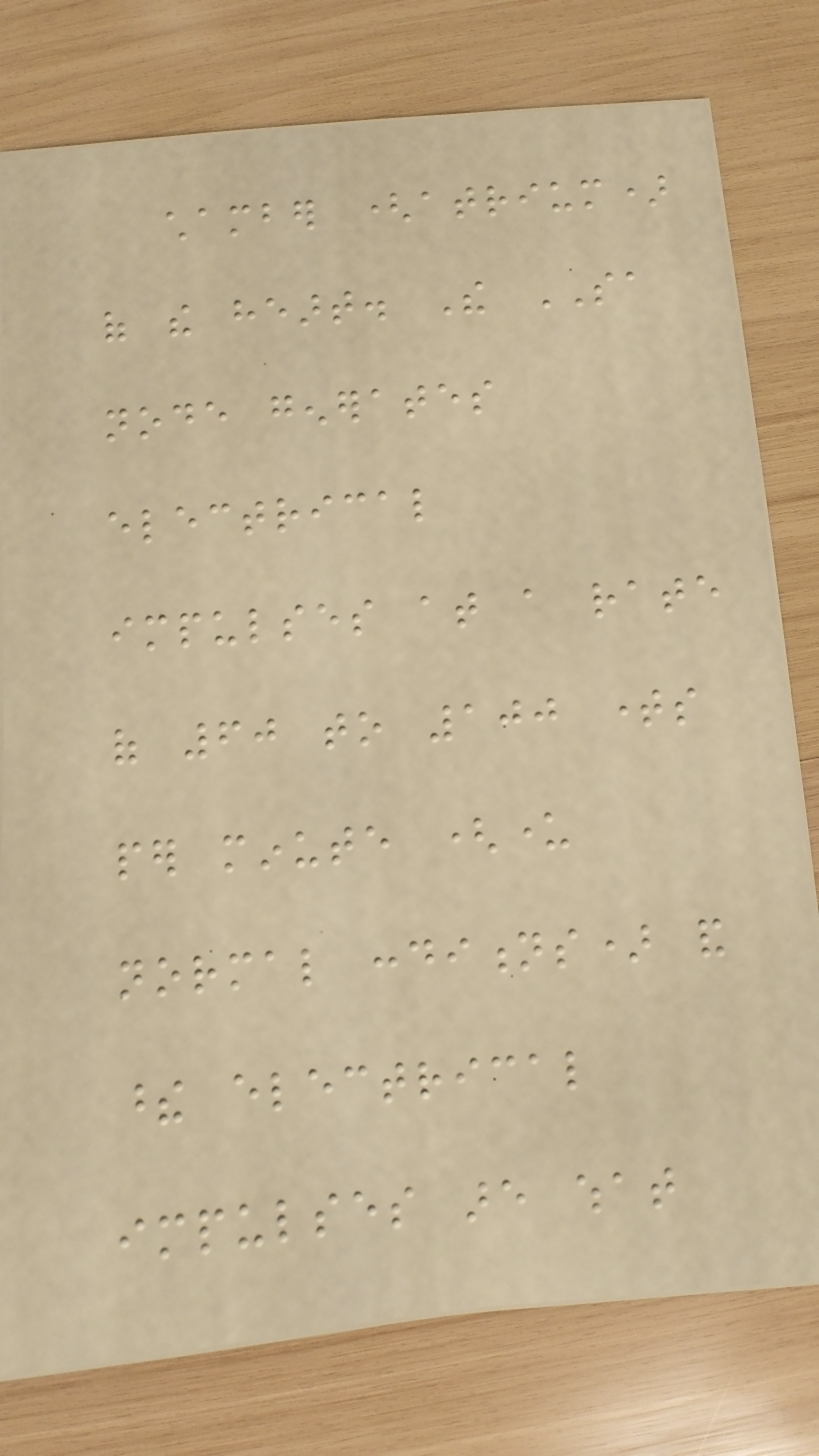chamber (atrium)
of the heart. The SA
node generates
electrical
impulses at a rate
of 60 to 100 times
per minute (under
normal conditions) and
these electrical
impulses are what
